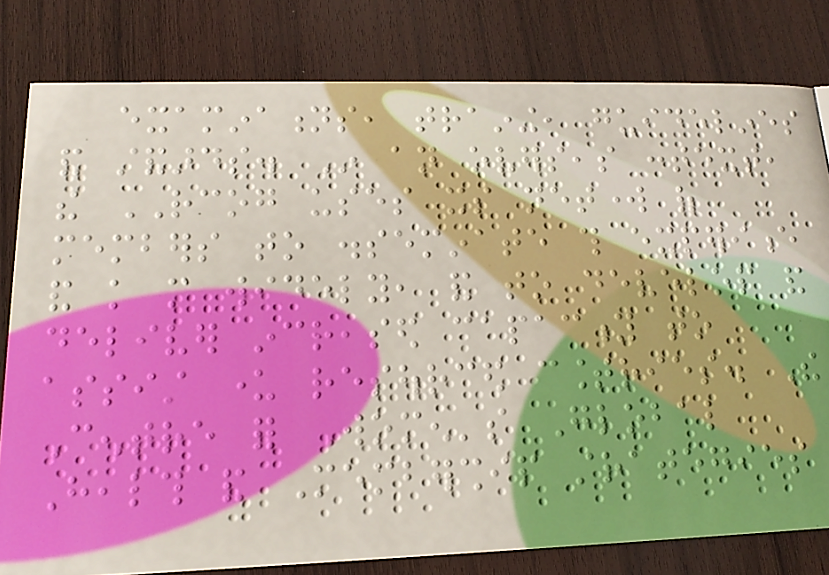examinations, training, guidelines
and standards. In an overseas context,
the RCOG uses its network of
members to disseminate this experience
and knowledge more widely, and to develop and
deliver increased capacity to
assist under resourced countries. The
Centre for Women's Global
Health and Membership strategies
